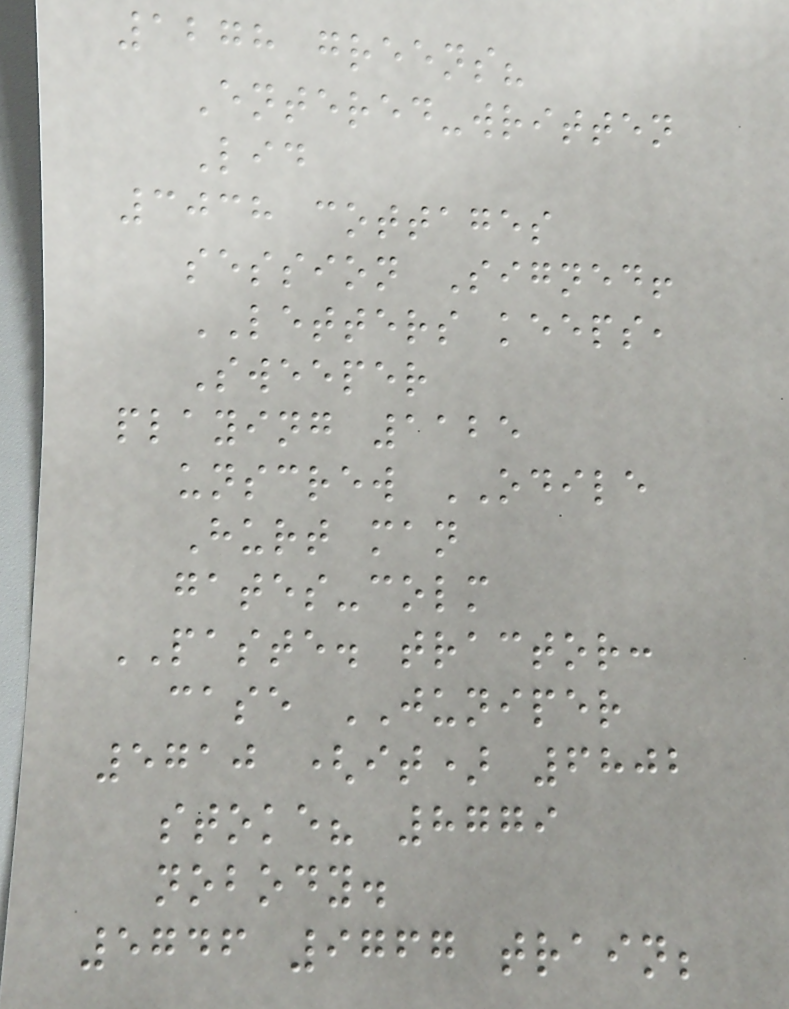1278 greens?
Entered-written
Lid
3038 cottages
session Signed!
LETTERS keeps,
Sweeper
playing 1125
unscrew ODILE
Hurt man
gates-colm
PASTE. tractor:
case JUNIPER
5710 (it) 6802
stoke? 8779
nobody.
5746 9767 train;
